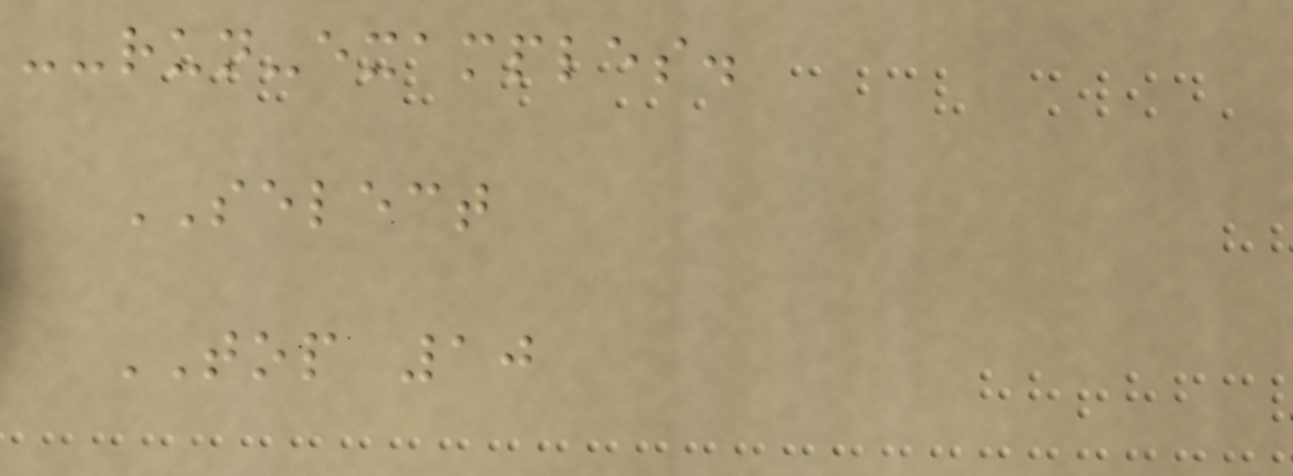--run-examples.
SELECT
TOP 10
